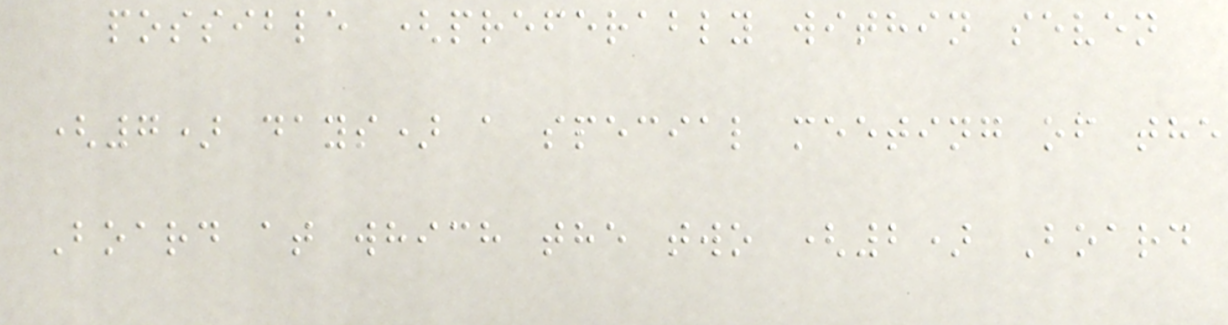possible (preferably within seven
(7) days) a special meeting of the
Board at which the two (2) Board
